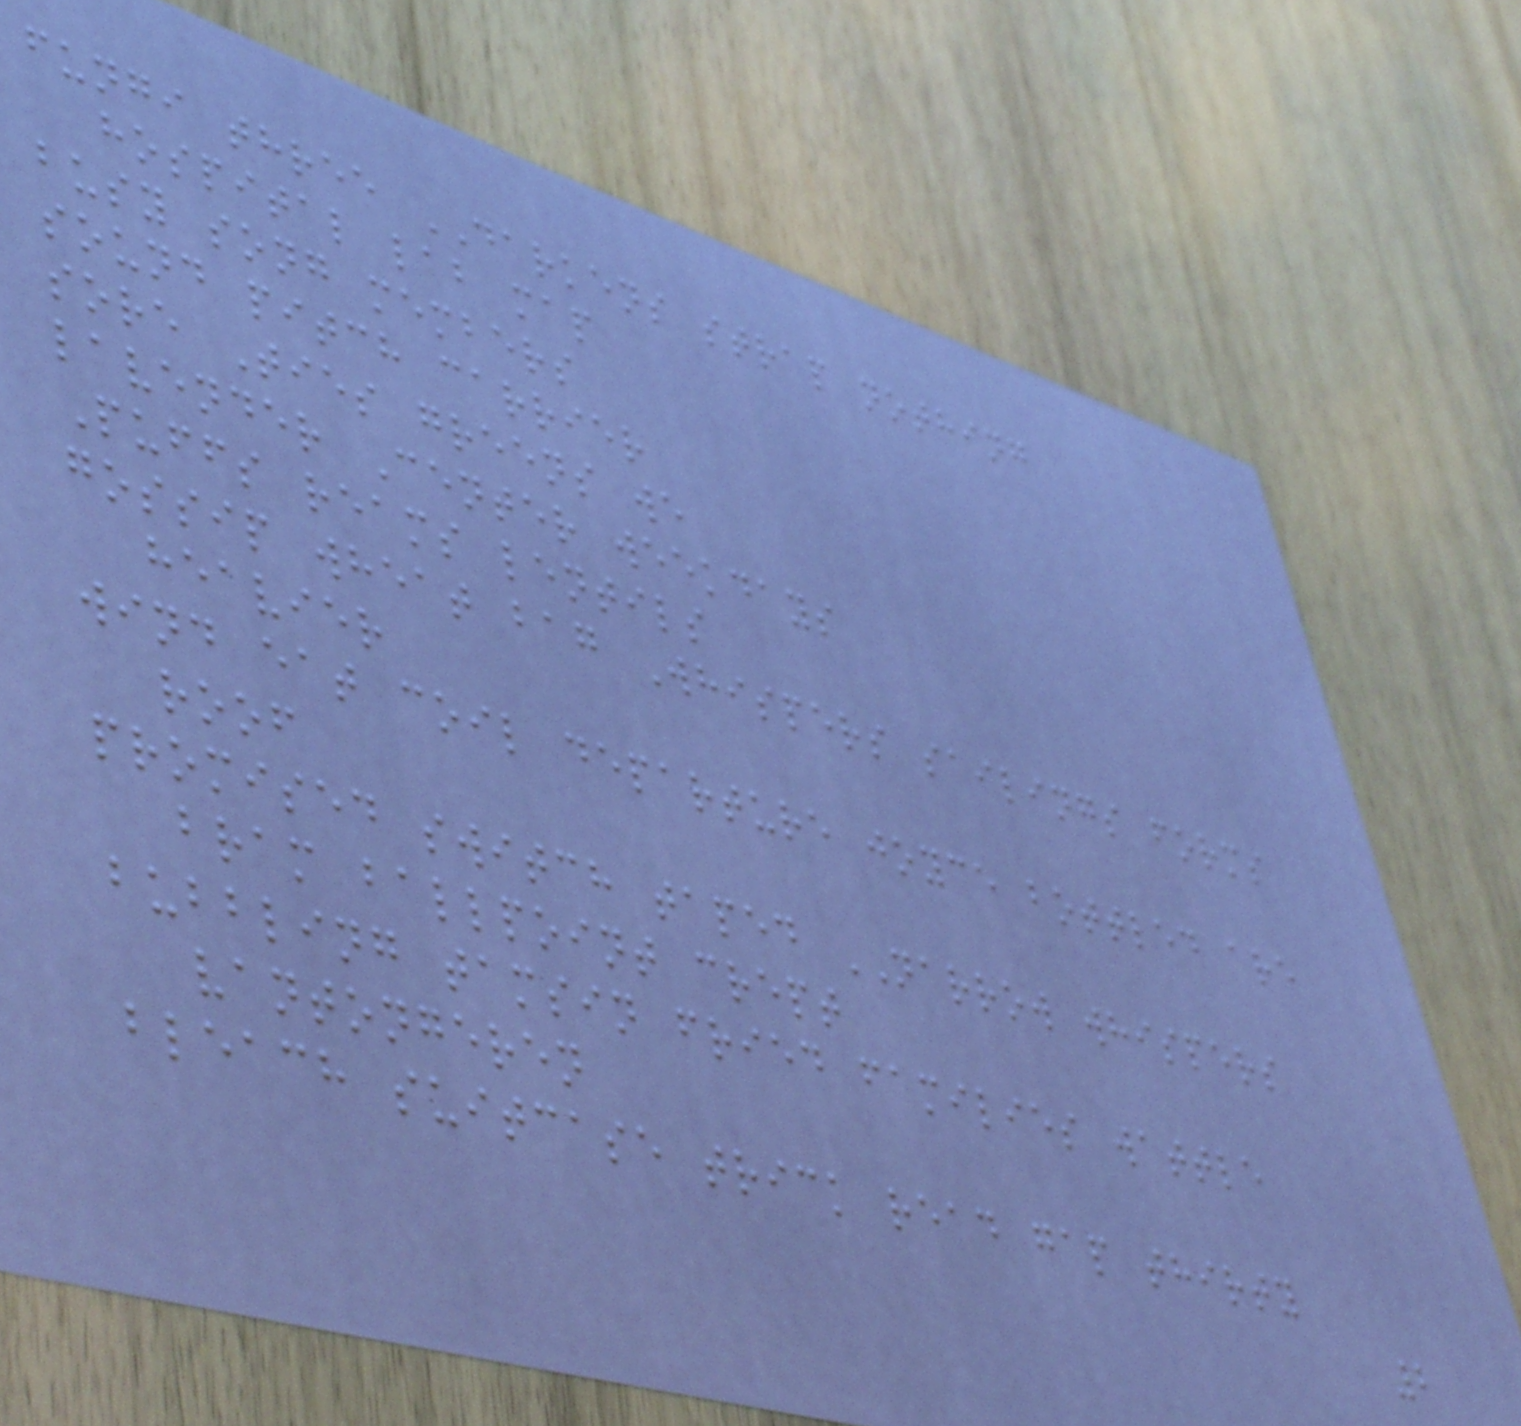fungi three DARKENS strap nothing
hospital lab map
busy song members
sound pitch carrier
sore Ties greens we
lavender Center weekdays
Puffs reams lentils
gossip wheat bag Whispers sailings forms
heavier
wind eat coil departure joyce bottled are
roof
promised switch taped NARROW whispers
bram ballpoint crept
bubbling tamsin fried families wattle
vantongeren
bleach suitcase trick read gap thirty
2
